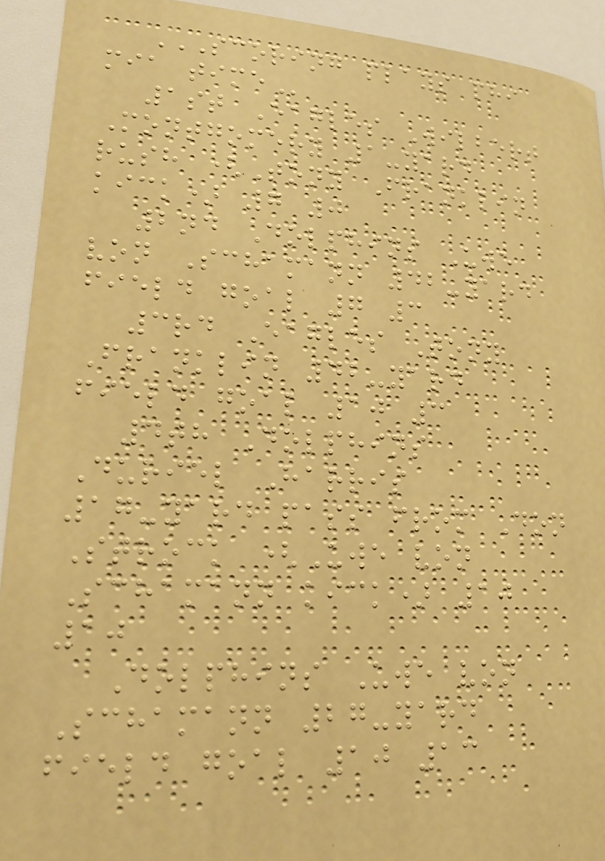SCORING PLAYS PHI
MIA TIME
1st Eagles Wilbert
Montgomery 1-yard
rush (Tony Franklin
kick) 7 0
2nd Dolphins Uwe
von Schamann 42-yard
field goal 7 3
3rd Eagles Tony
Franklin 42-yard
field goal 10 3
4th Dolphins
Duriel Harris
17-yard pass from Don
Strock (Uwe von
Schamann kick) 10
10
Dolphins Uwe von
Schamann 27-yard
field goal 10 13
